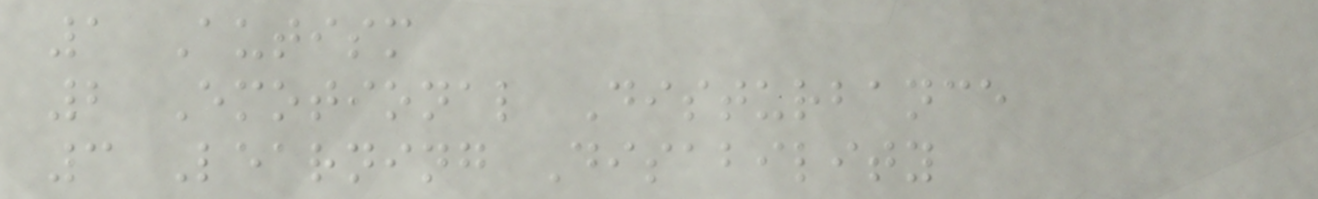1 Autism
2 Emotional Disturbance
3 Learning Disability
